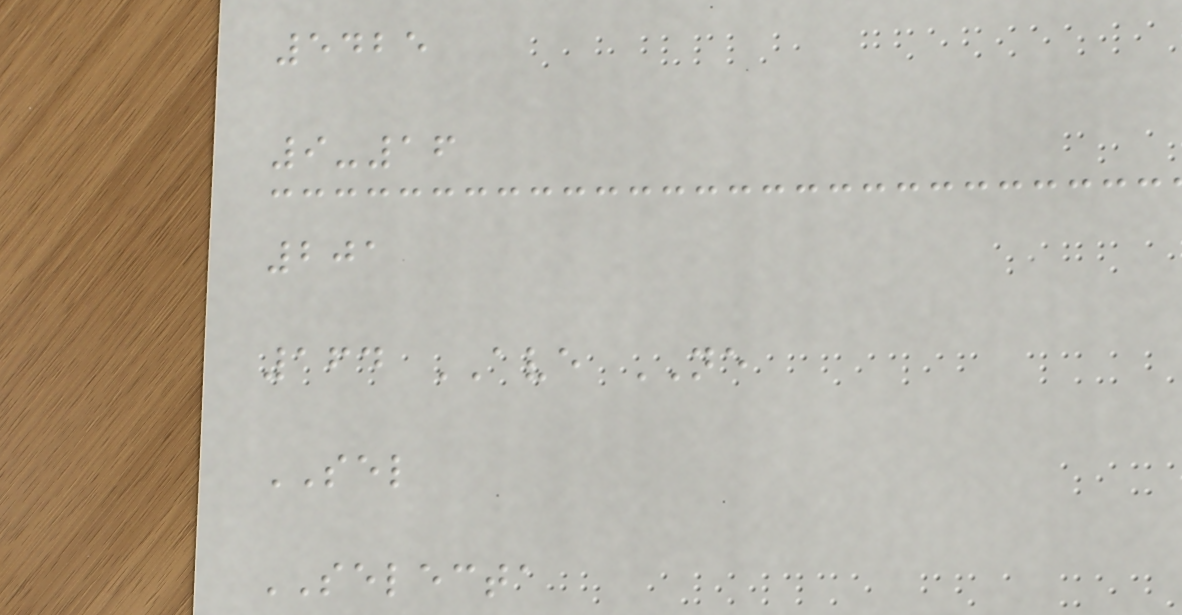5425
9-16
201
164 AVE NE
SEL
SELECTA
